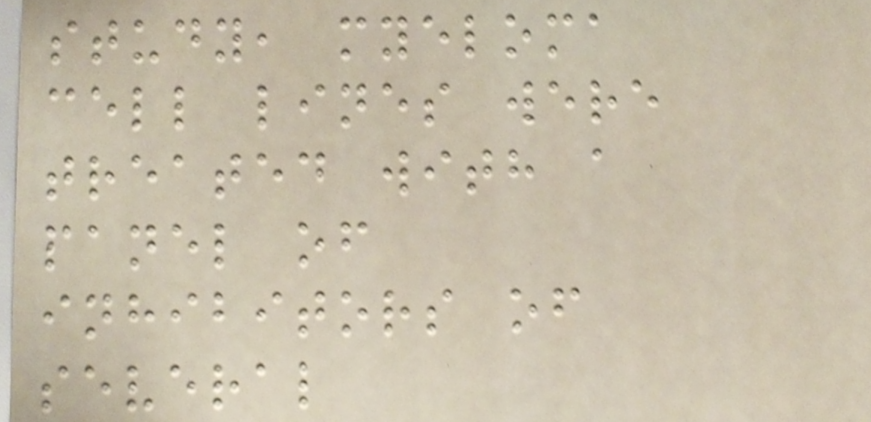study, myeloma
cell lines were
treated with a
panel of
inhibitors of
several
